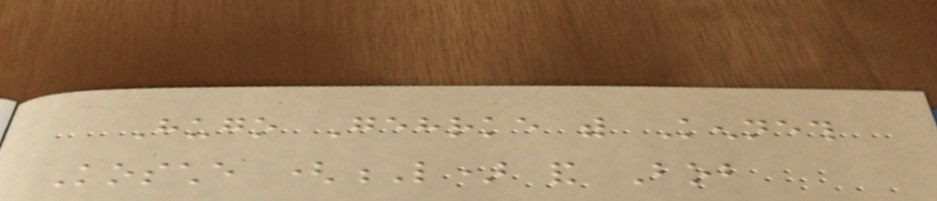Hugo Gehrke with Kenneth
Kosche (L) and Bob
